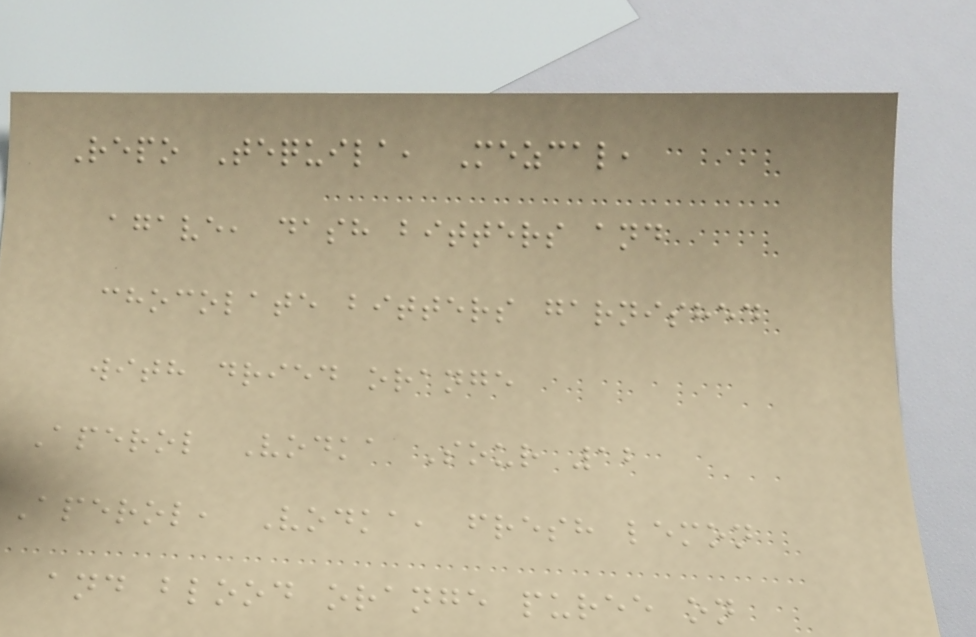Repo Tequila, Mezcal,
agave, dash bitters and
chocolate bitters garnished
with dried orange
Aperol Vodka Sour 12
Aperol, Vodka, fresh lemon
and blood orange puree on
